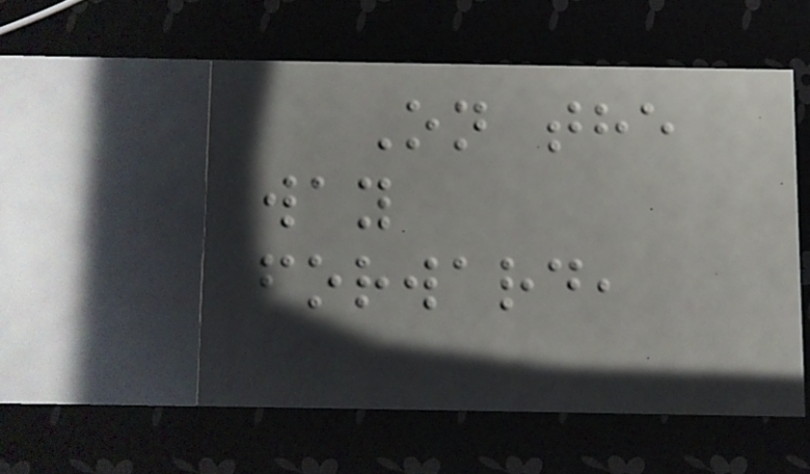On the
way
forward,
